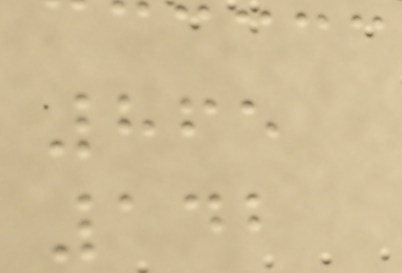865
142
